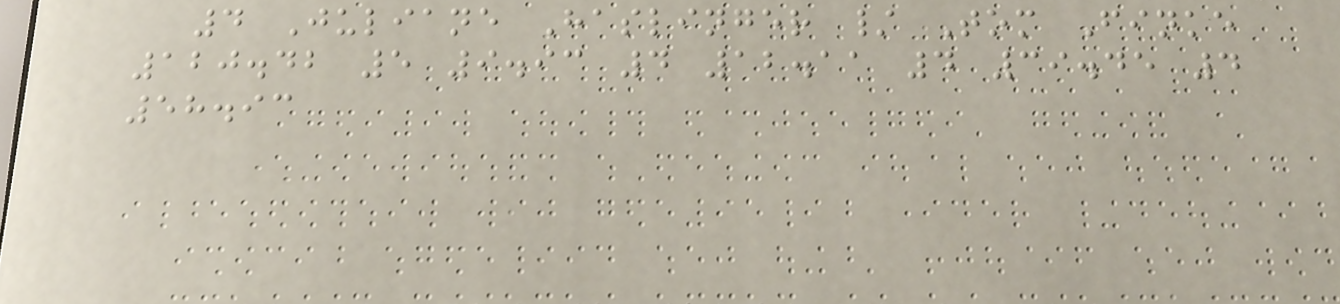4 Juliane Haslinger / Tom Finke
120.42 5 9.93 4 12.11 4 39.45 4
58.93
